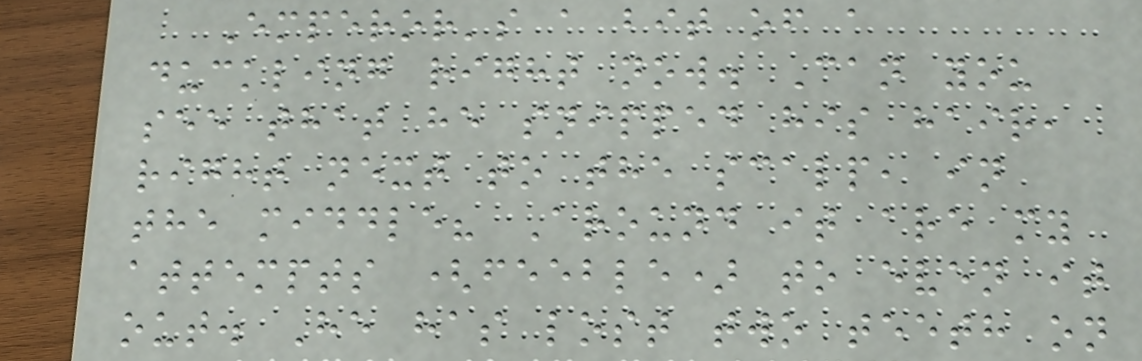Emperor's a bit of a
duckling right now. Can you
see that he snipped his hair,
right next to the scalp, in
the middle? Around it are my
attempts (feeble) to even it
out. He has lost two teeth on
